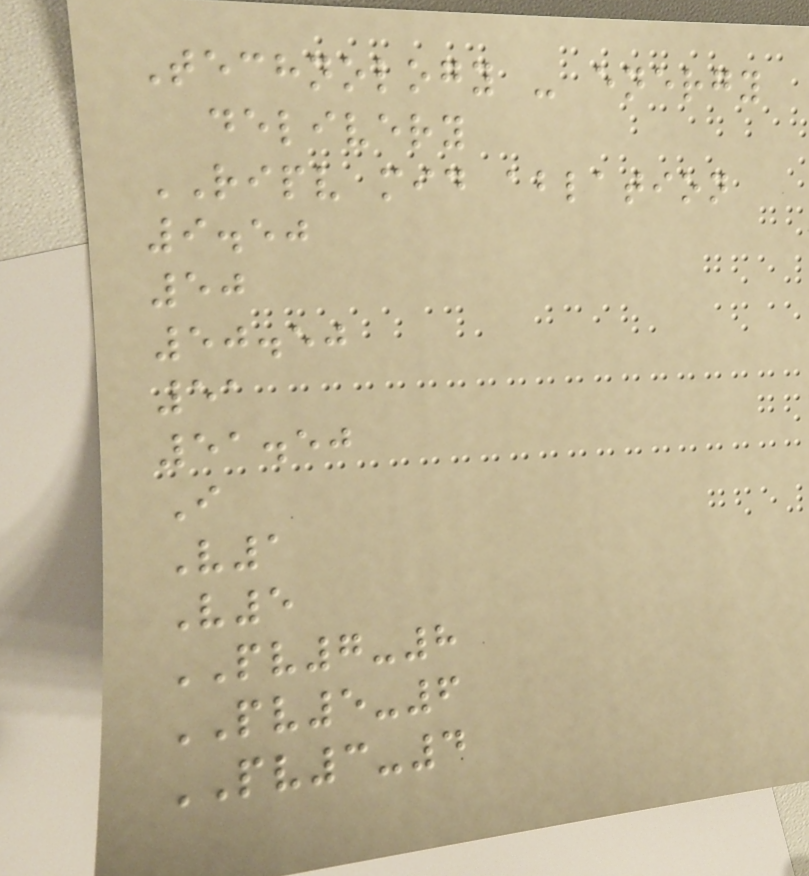Technology - energy
delivery
RIPV mid ablation
9.50
50
50.50
51
51.50
I
V1
V5
PV7-8
PV5-6
PV3-4
